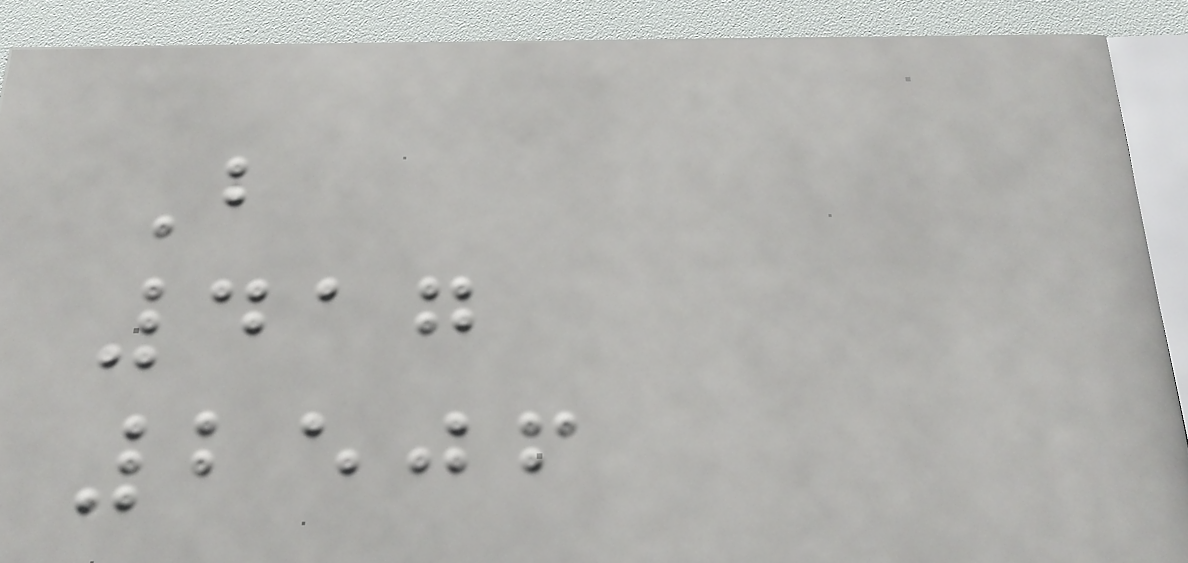B
417
2506
